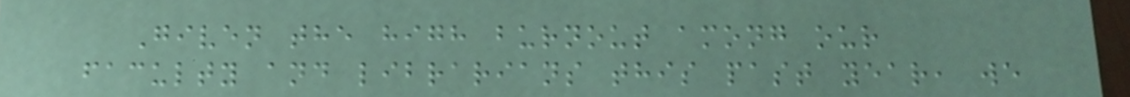Given the high burnout among our
faculty and librarians this past year, we
